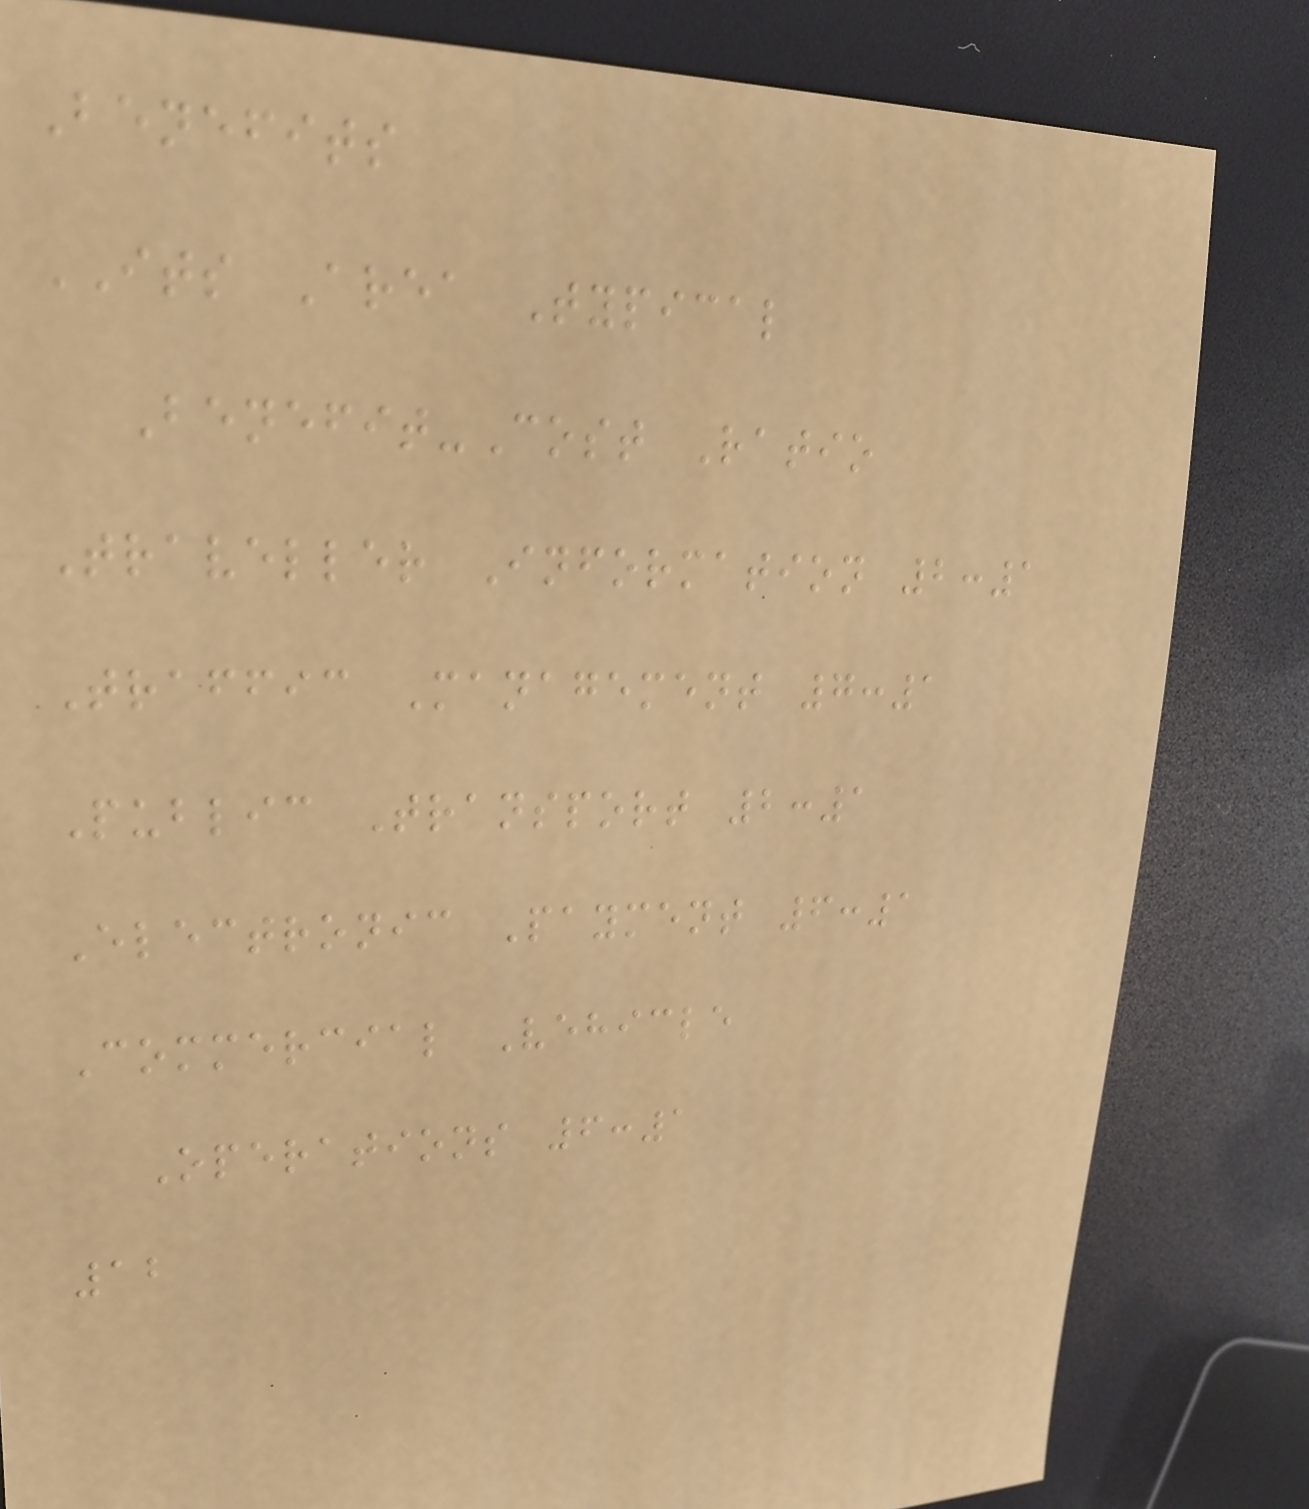Benefits
ITS Area Typical
Benefit-Cost Ratio
Traveller Information 2:1
Traffic Management 7:1
Public Transport 2:1
Electronic Payment 6:1
Commercial Vehicle
Operations 6:1
12
